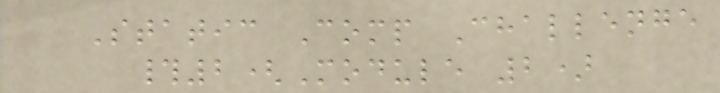Static Comp Challenge
#2(Module 2)
